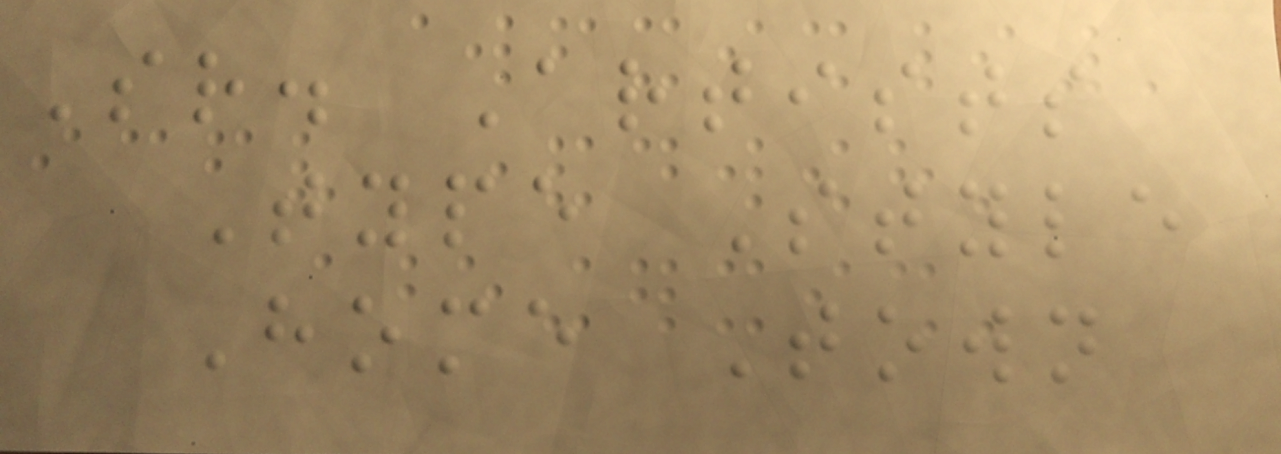Sr. Artists
Type Style
Home Town
